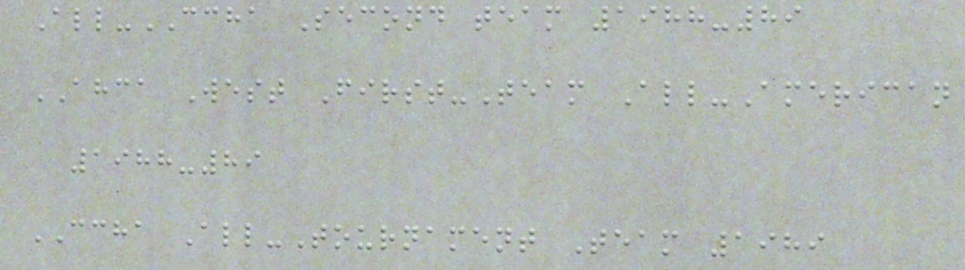All-CCHA Second team 1988-89
AHCA West First-Team All-American
1988-89
CCHA All-Tournament Team 1989
